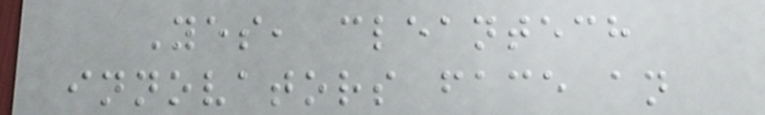Yes, cleantech
innovators face an
